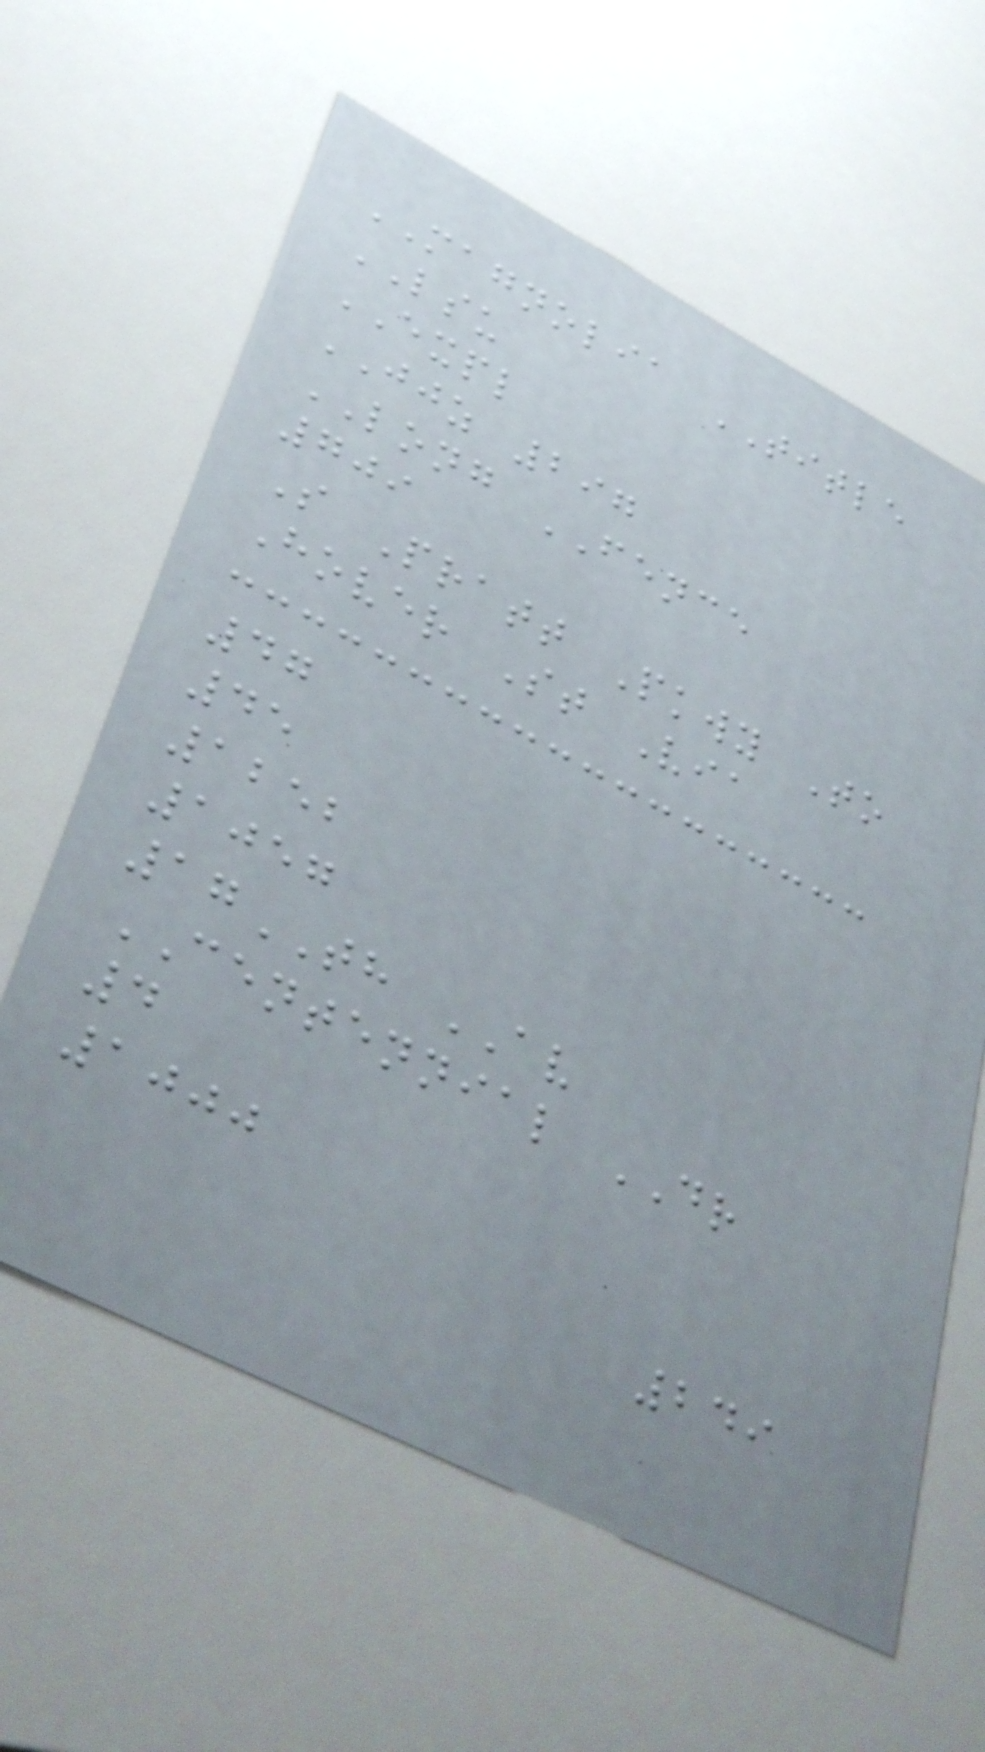MAGNOLIA TITLE
LSU
EXPL
JJZ 297
LONG FENCE
709
S Pratt Pkwy To
Hover St Via
47
45
1252
1057
17TH AV
CENTENNIAL DR
4
1000
249
